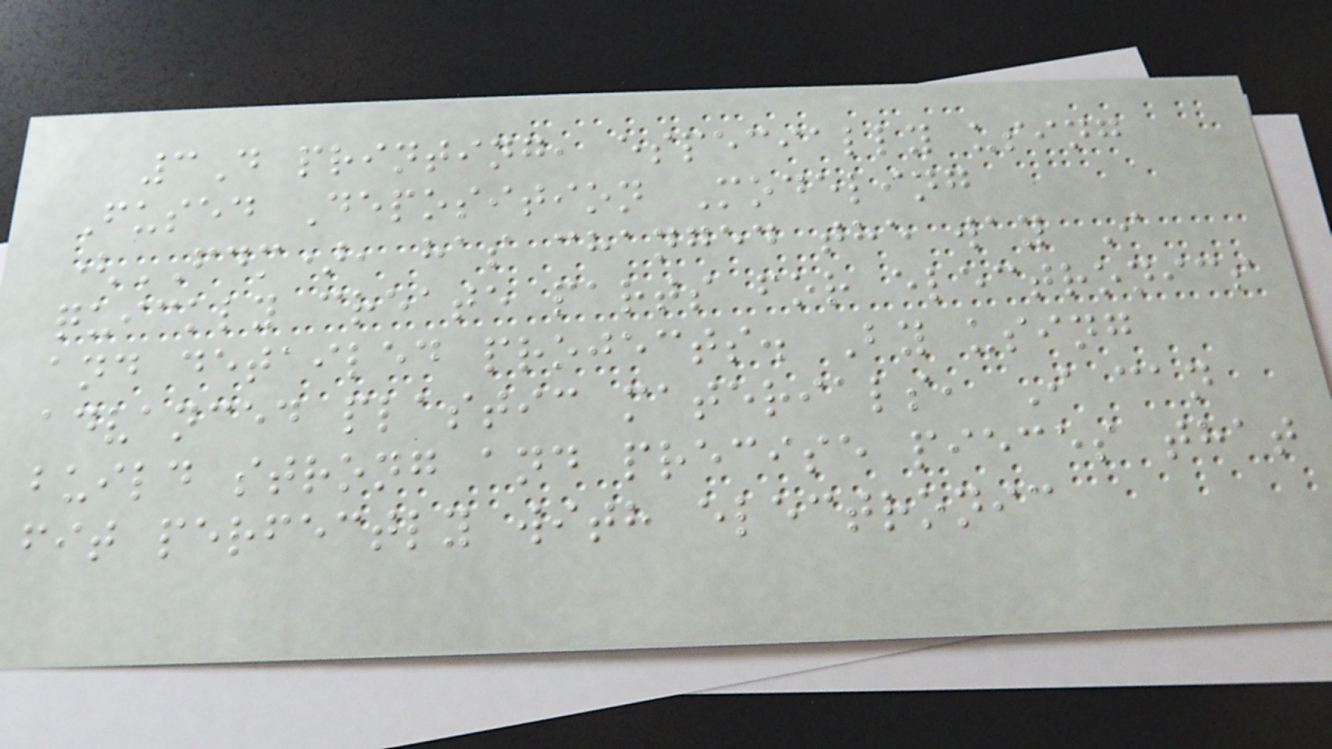3D printing, especially using
Fused Deposition Modeling
(FDM), has changed the way I
quickly create parts for electronics
and detailed projects. By using
advanced plastic materials, I can
build strong and precise pieces that
fit perfectly with electronic
